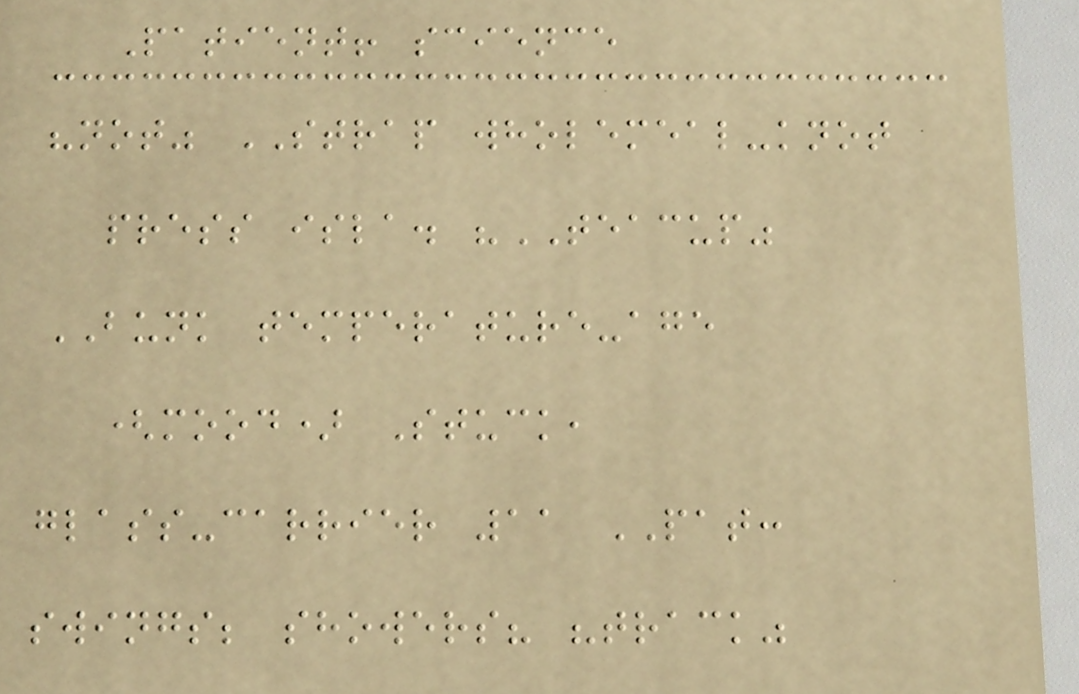Patient! science
"not" STRAP wholemeal-knot
press isla. "TEACUP"
BUNK temperature-age
(mood) Stuck,
glass-carrier 11 PAT:
swings; showers? "track"
